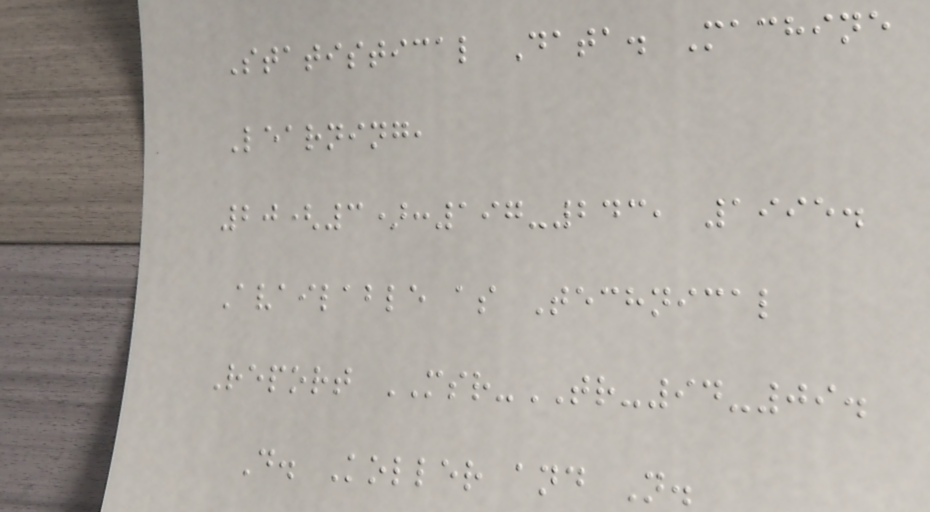Statistical Data. Machine
Learning,
20(3):197-243, 1995.
Available as Technical
Report MSR-TR-94-09.
D. Koller and N.
